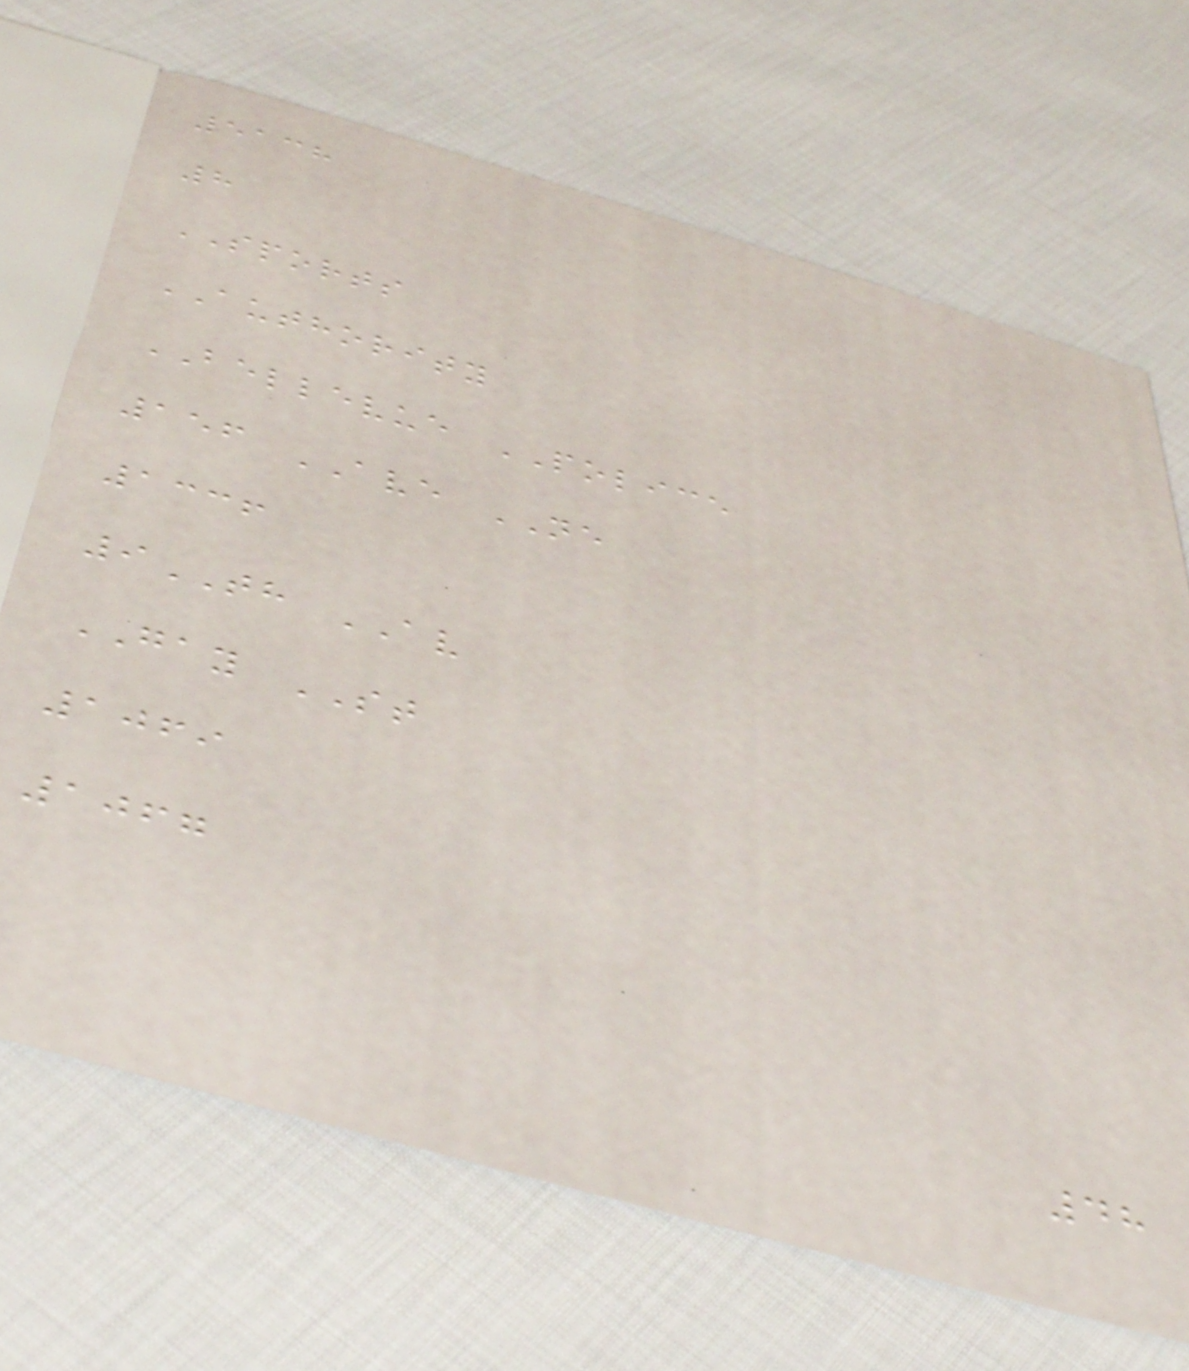5138
8
SPORTS
AUTHORITY
BELLEVUE POLICE
156 AVE NE
1336
9TH AV
GAY ST
1069
1067
48
